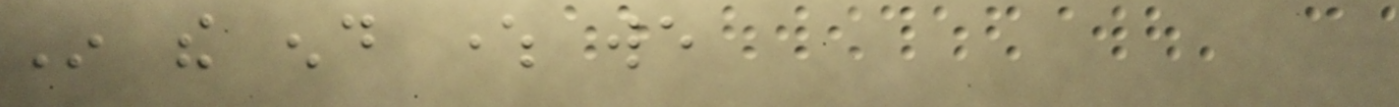In the end where we
